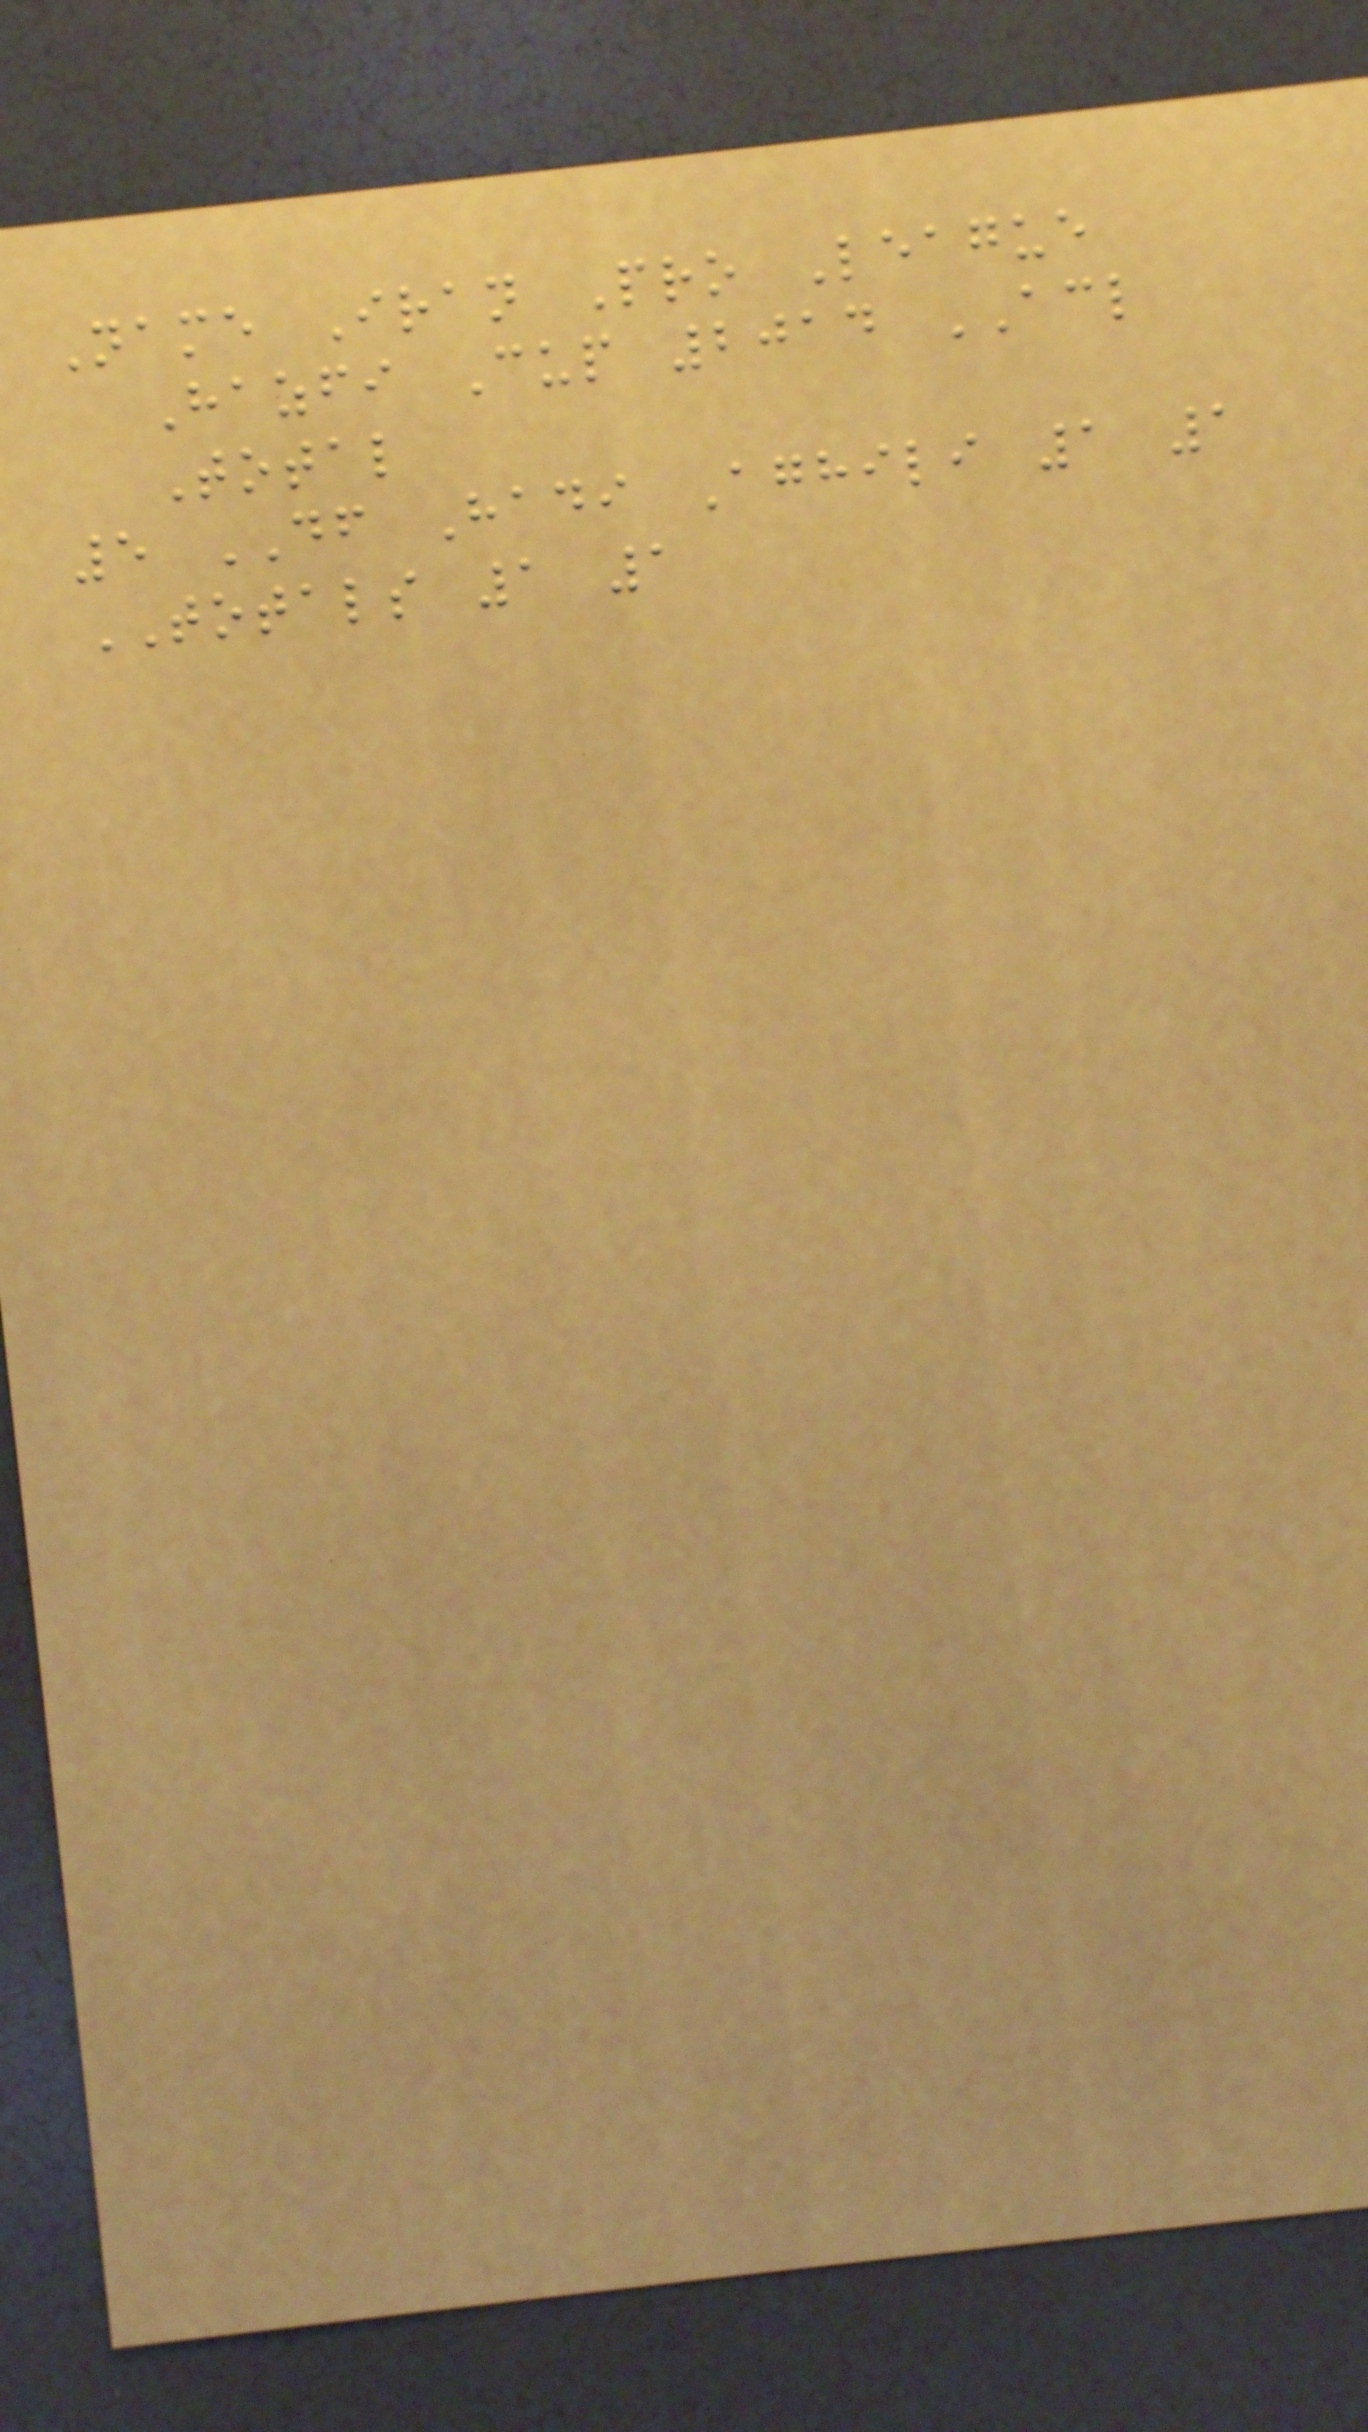Name Iran Pro League
Hazfi Cup 2014 ACL
Total
5 DF Hadi Aghili 1 1
TOTALS 1 1
